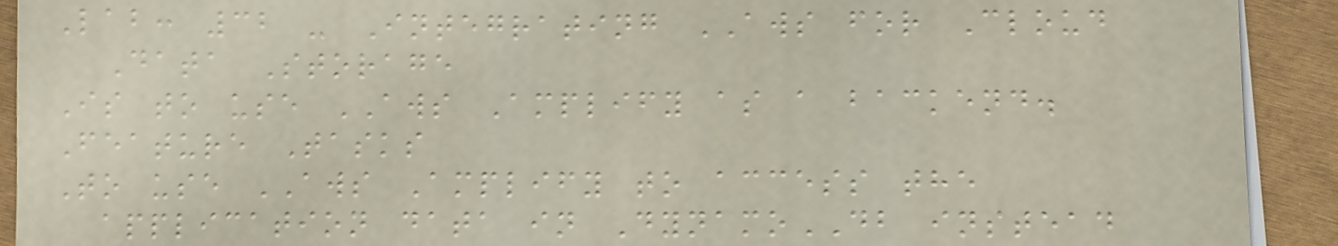Lab: 32 - Integrating AWS for Cloud
Data Storage
Is to use AWS Amplify as a backend.
Feature Tasks
To use AWS Amplify to access the
application data in DynamoDB instead
